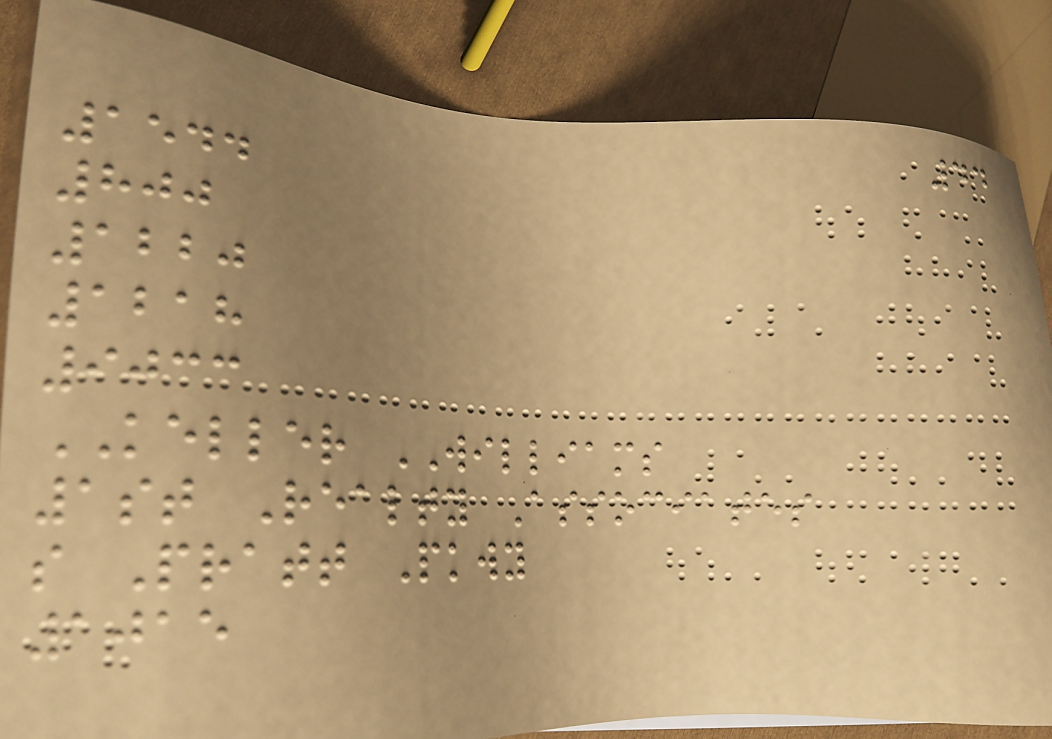44
1544
800
1220
1218
9033
KELLER WILLIAMS
1st Realty Associates
s Pratt Pkwy
1015
